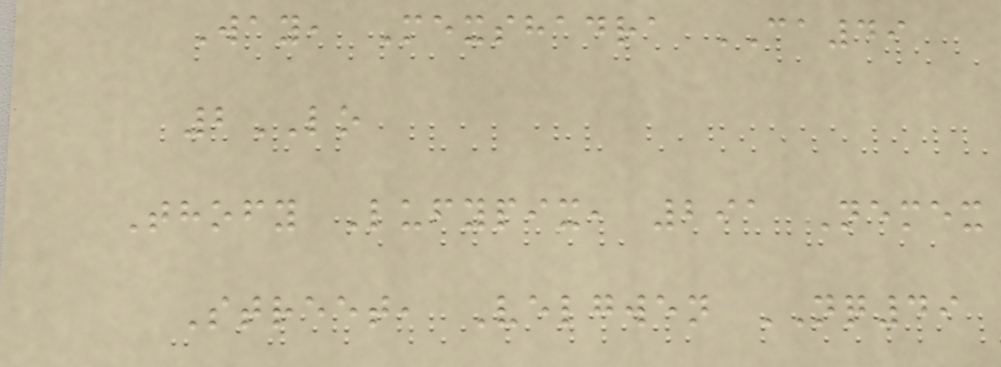Way, Mexshadra CA49
2LO
Thofy Lufypix, 291 Nemex
Street, Velgwen NQ49
